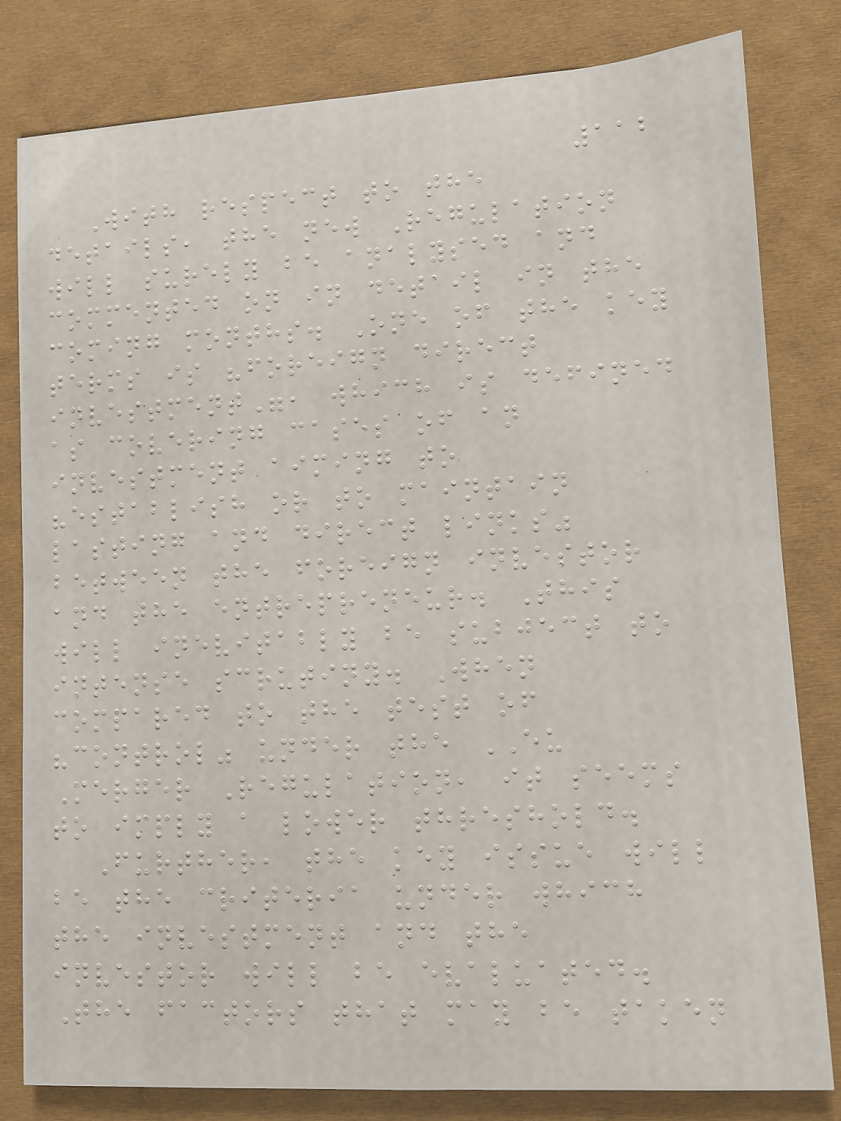112
With respect to the
details, the new Regulation
will surely be analysed and
commented on in detail in the
coming months. One of the key
terms is "foreign direct
investment", which is defined
as covering cases of an
investment aiming to
"establish or to maintain
lasting and direct links"
between the foreign investor
and the entrepreneur. This
will inevitably be subject to
intense scrutiny. When
compared to the test of
"control" under the EU
Merger Regulation, it seems
to imply a lower threshold.
Further, the key issue will
be the criteria under which
the investment and the
investor will be evaluated.
The factors that may be taken
